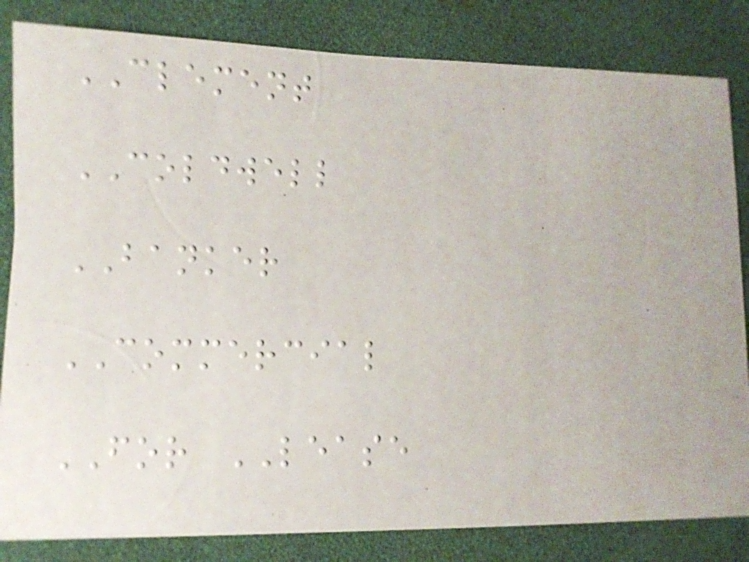CLEMENT
COLDWELL
BANKER
COMMERCIAL
FOR LEASE
